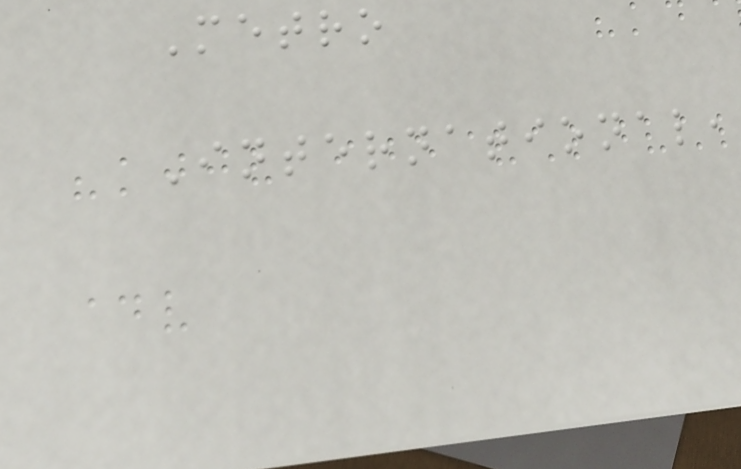Metro
International,
